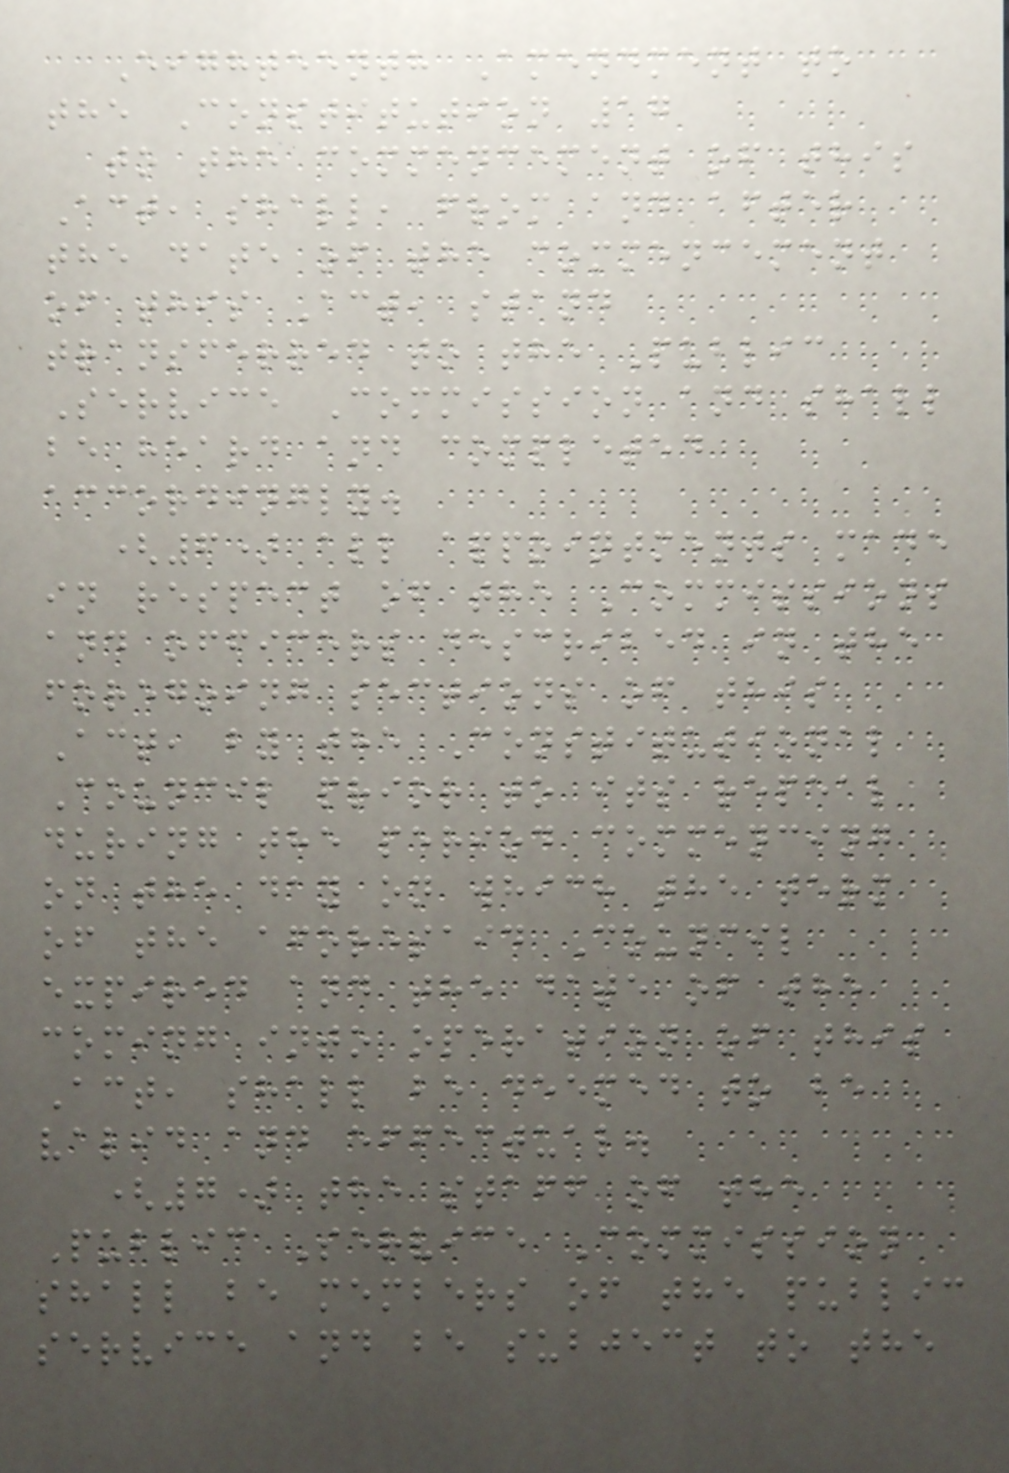Eighteenth Amendment to
the Constitution 17
to the commencement of this
Act, shall, from and after
the date of the commencement
of this Act, stand
transferred to the Public
Service Commission and shall
be heard and completed
accordingly.
(6) all appointments made
in respect of the Commissions
and officers described in the
foregoing sections of this
Act, by the Constitutional
Council prior to its repeal
during the period commencing
on the day on which the term
of the aforesaid Council
expired and the date of the
coming into operation of this
Act, shall be deemed to be
valid and effectual.
(7) the staff of the
Public Service Commission
shall be members of the public
service and be subject to the
